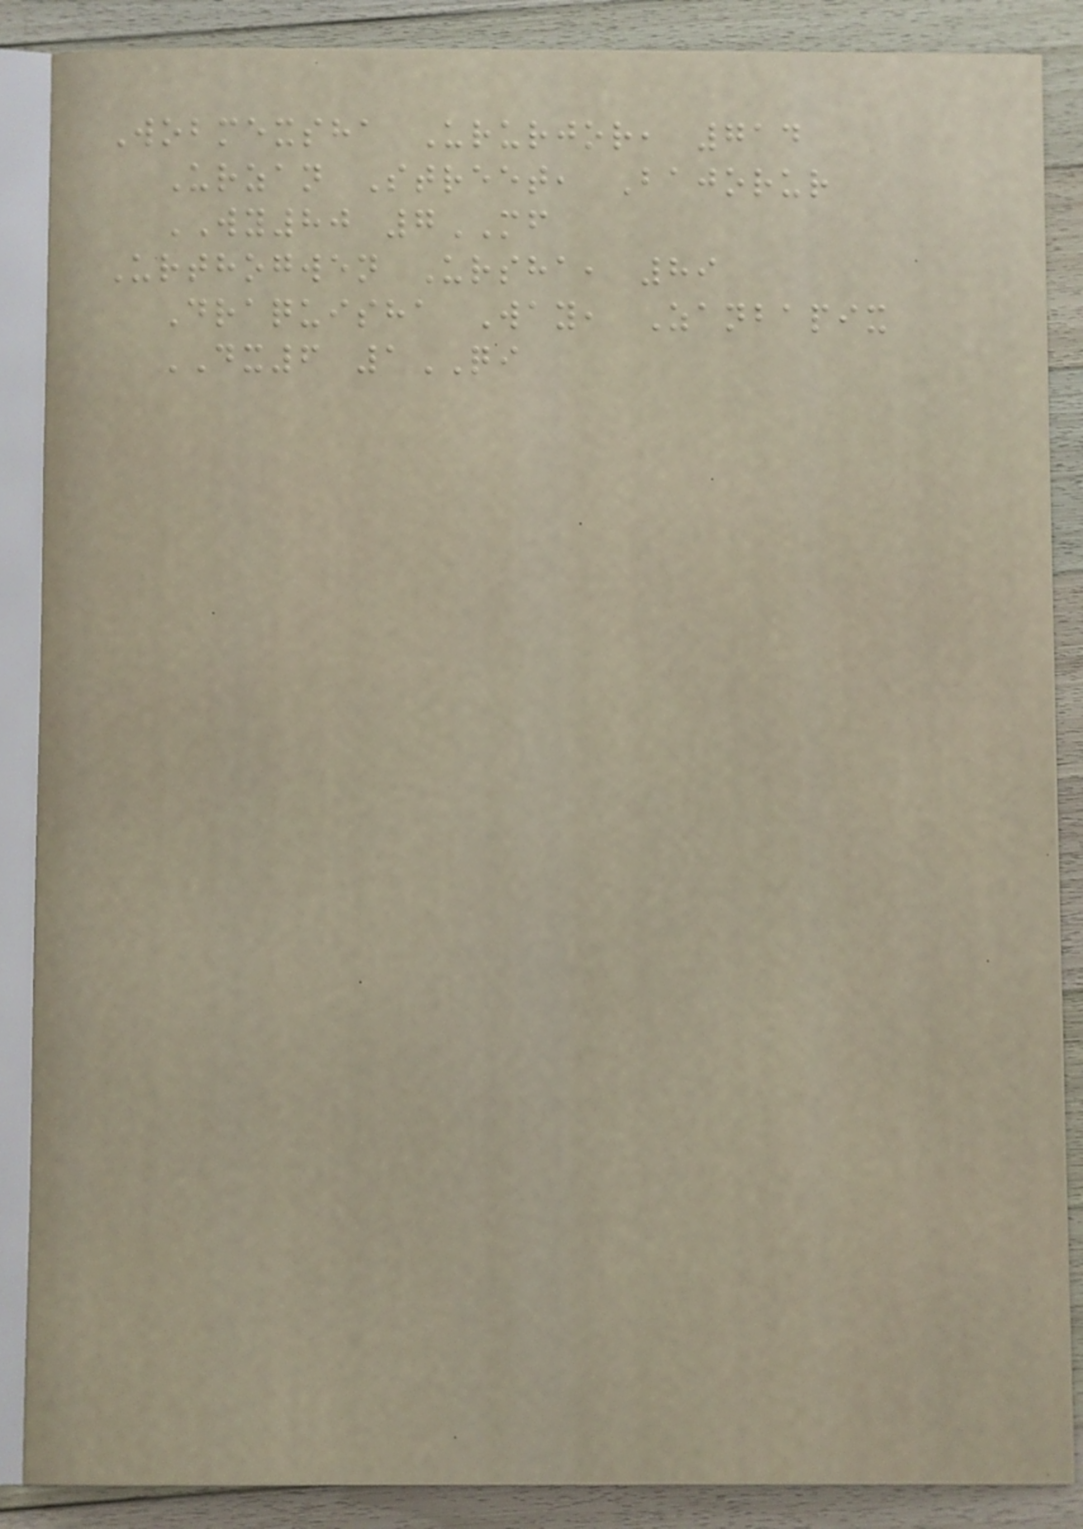Wobmexsha Ururjor, 714
Urzan Street, Bajorur
WY80 7MF
Urthogwen Ursha, 89
Draquisha Way, Zanbapix
DX6 1QI
